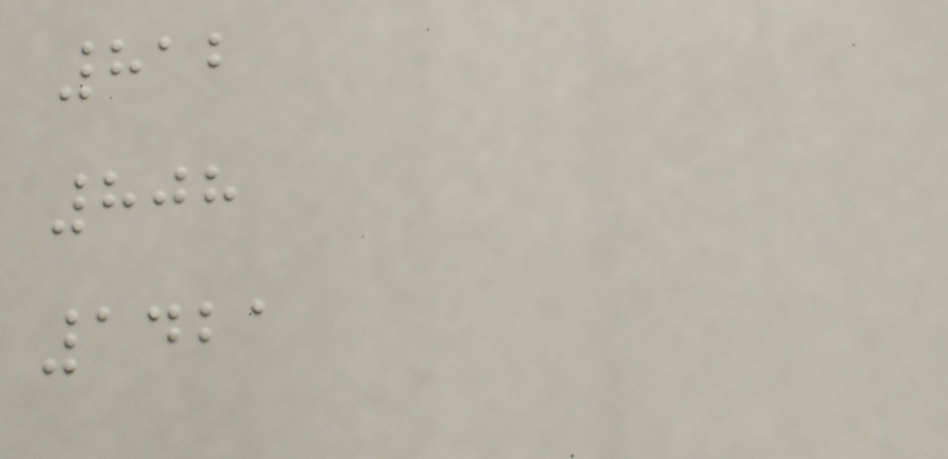812
808
1421
